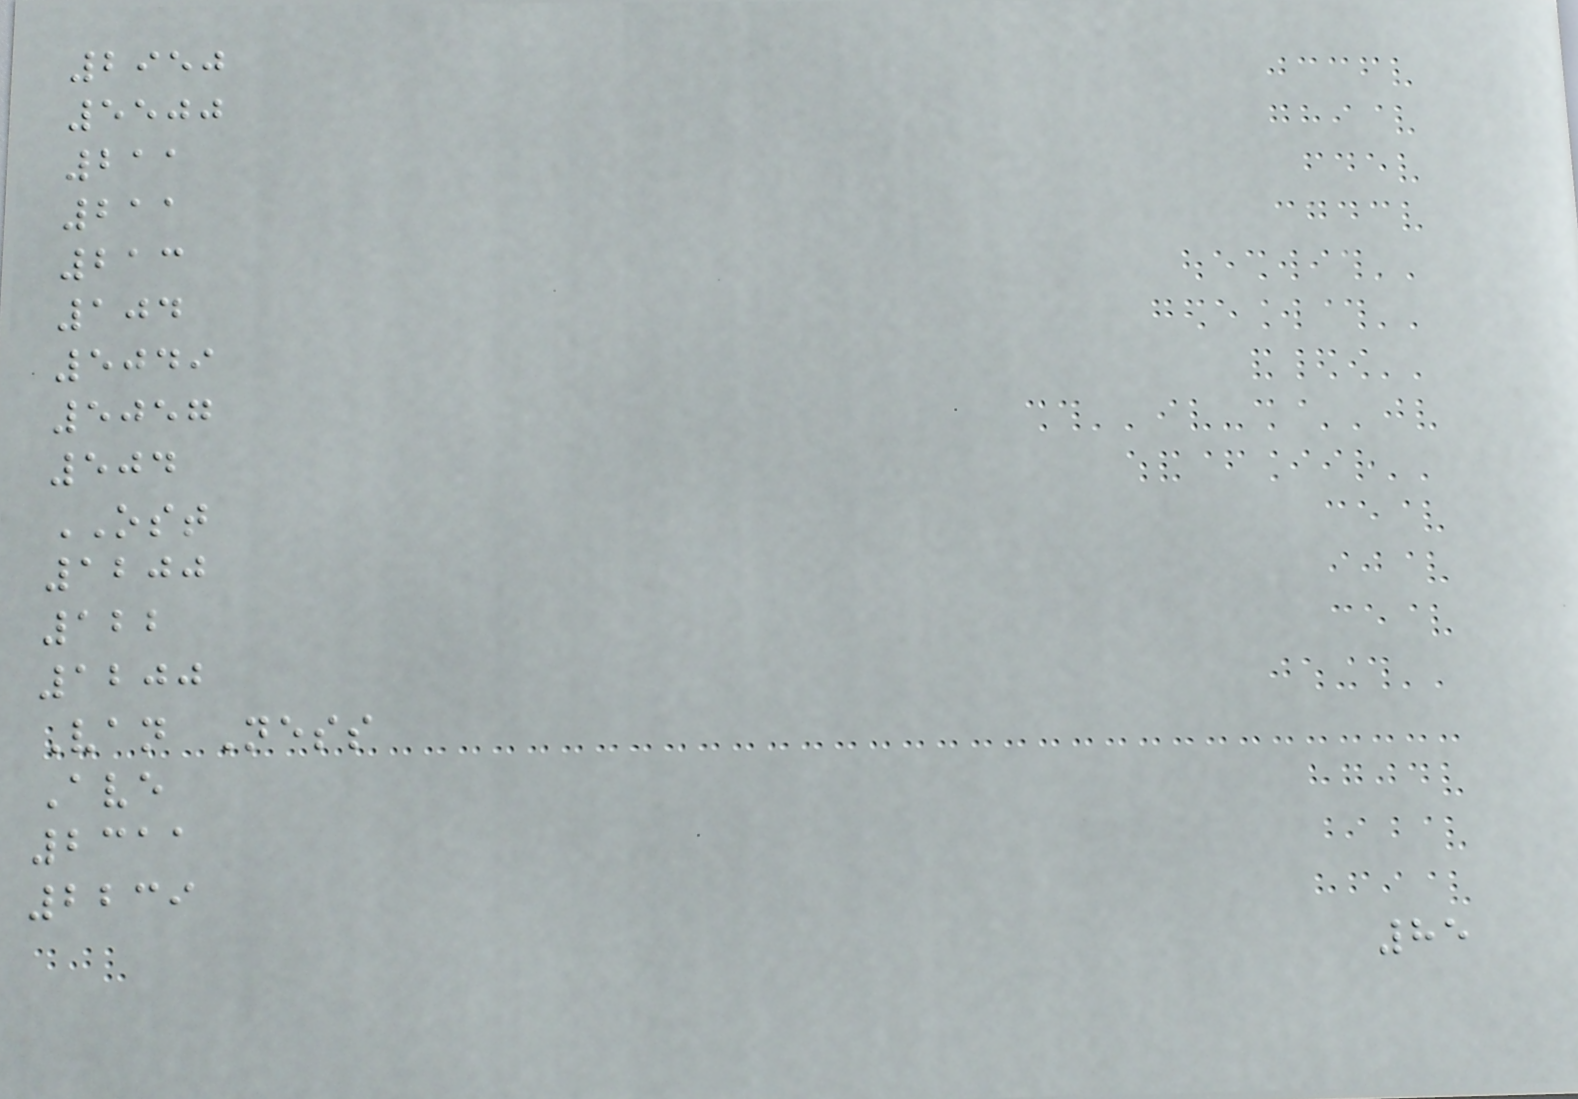2950
5500
211
211
213
104
5049
5057
504
OST
1200
122
1200
Van Ness
Ave
2311
2239
85
